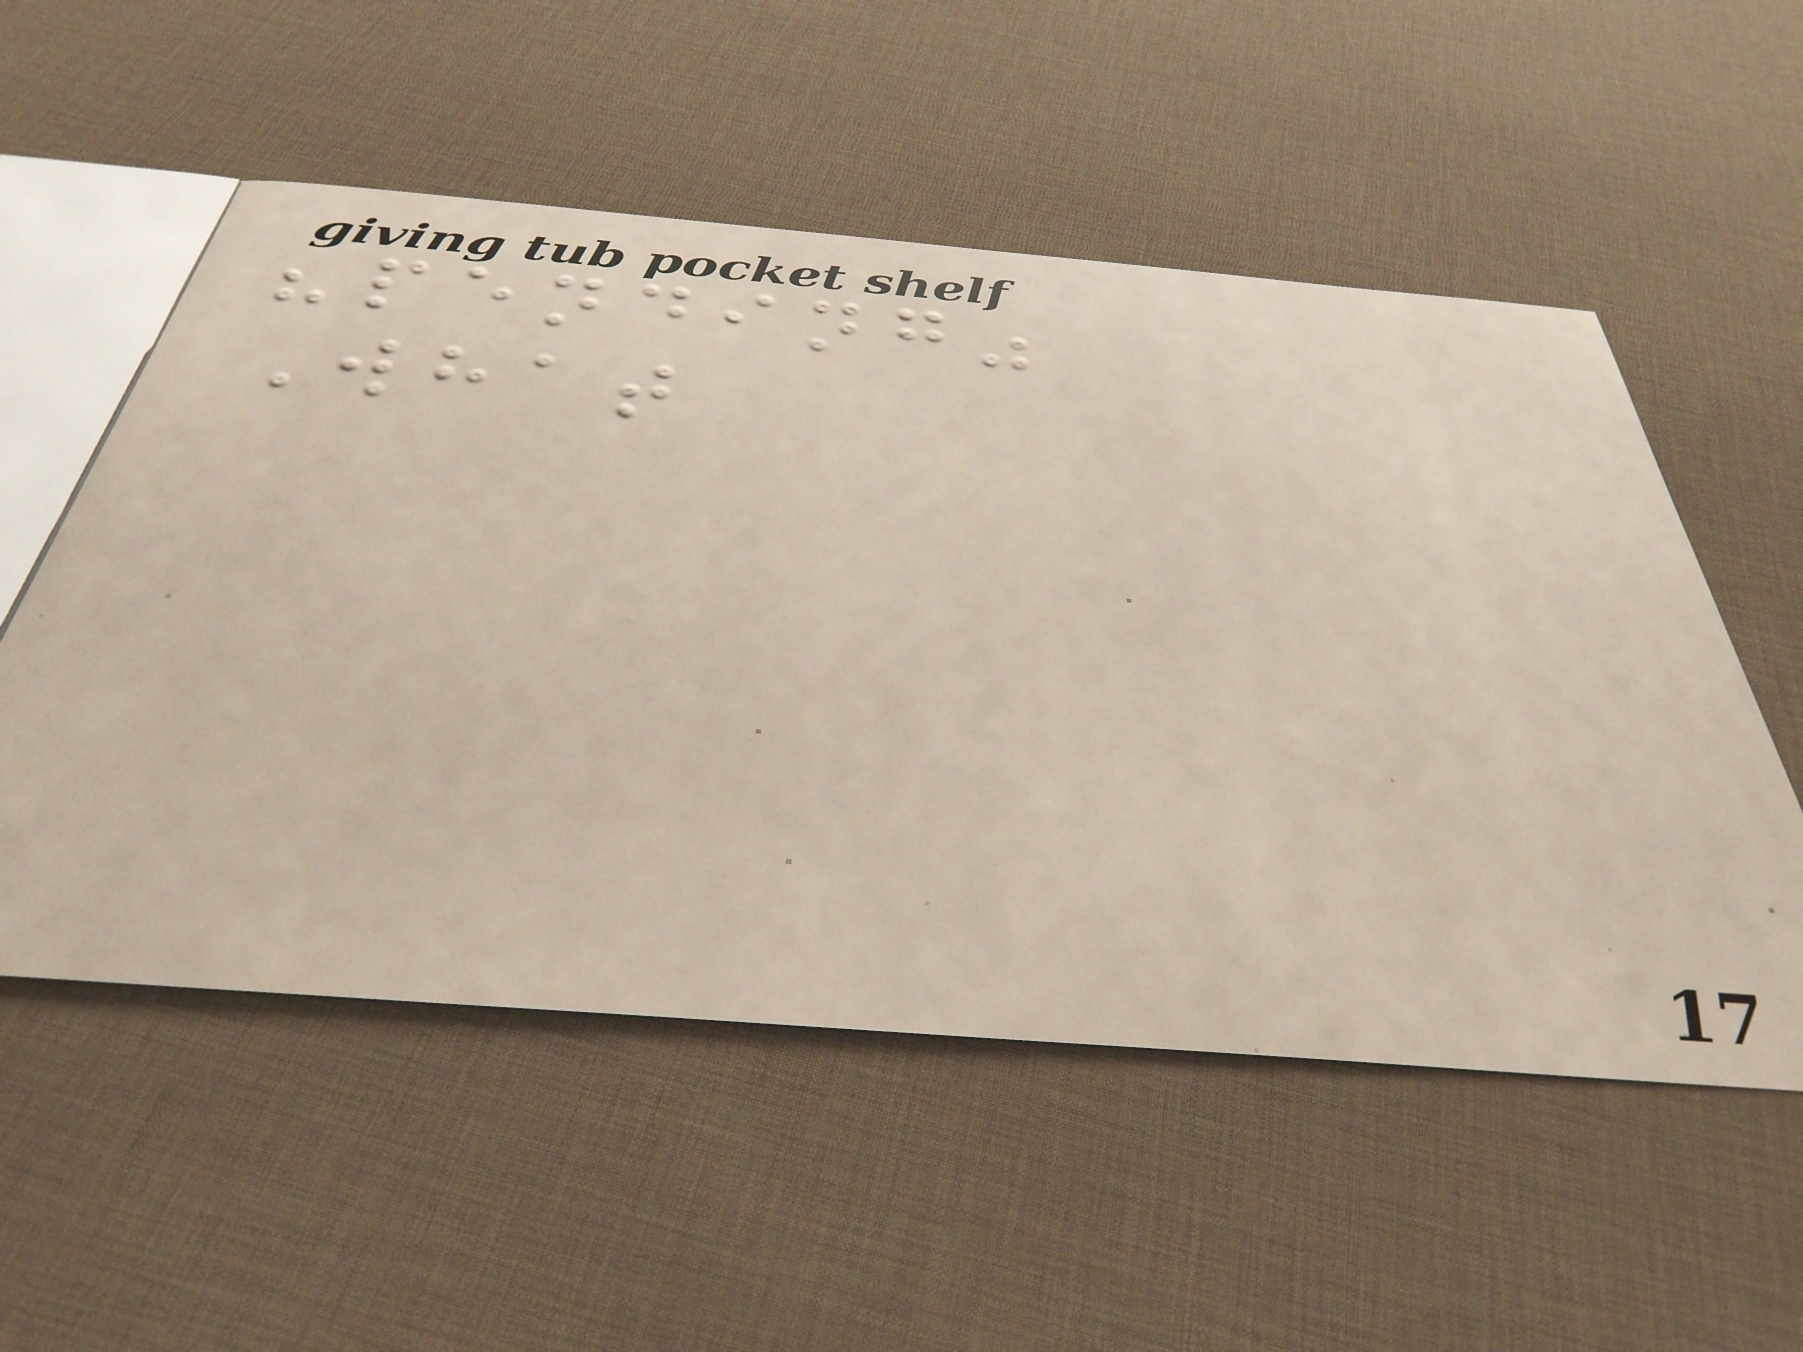"pending"
What
